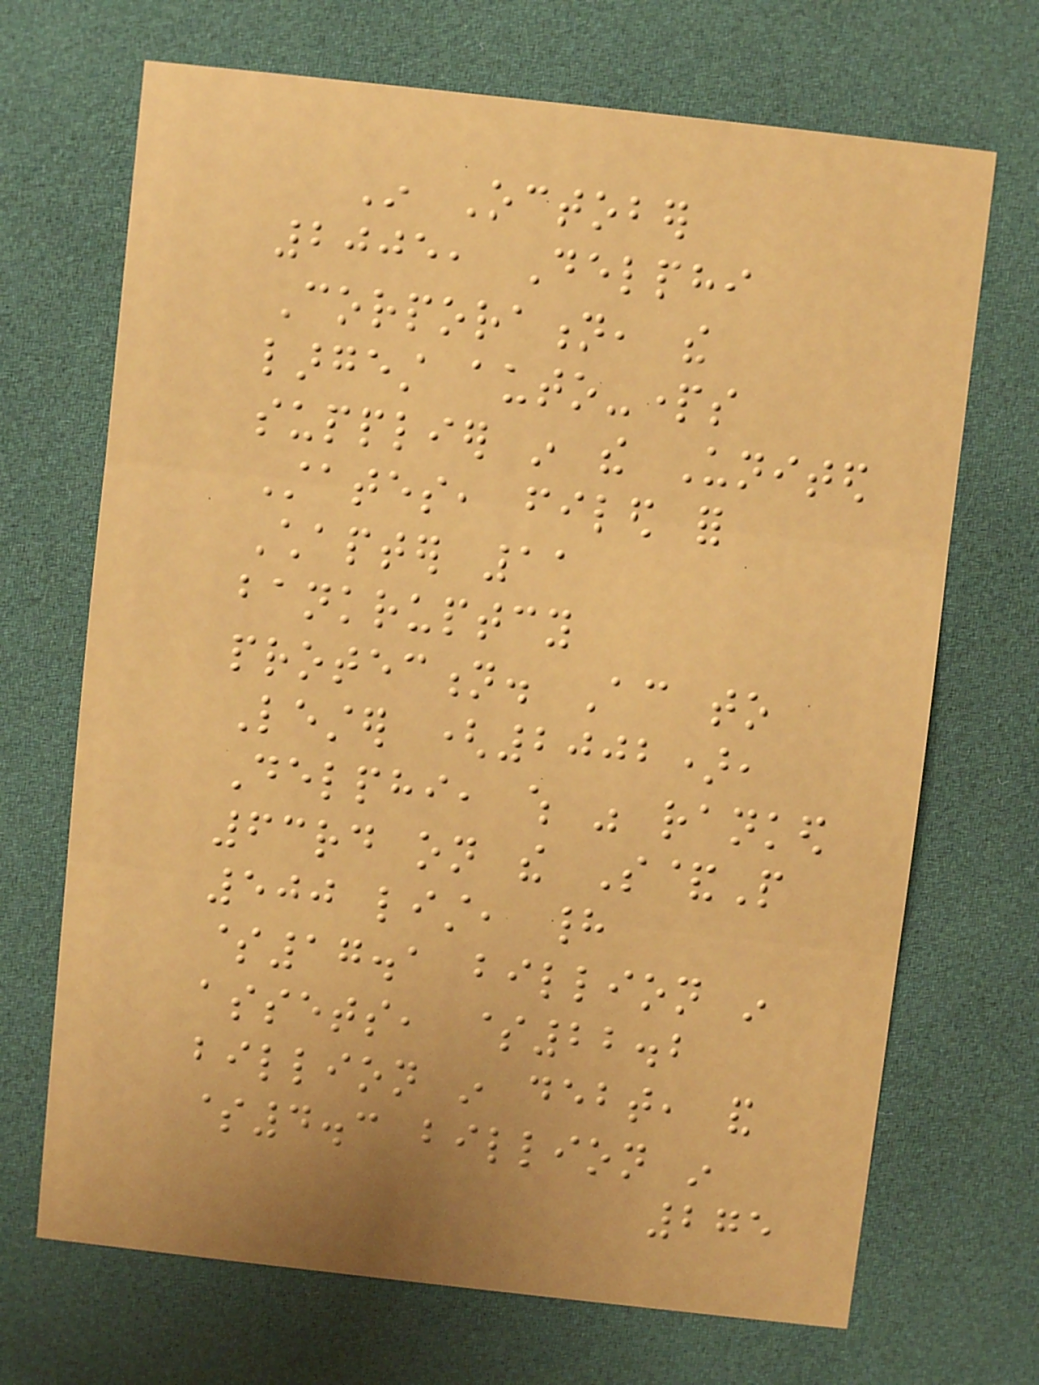In October
2005, Delphi
Corporation, the
largest auto-parts
supplier in the United
States, filed for
Chapter 11
bankruptcy
protection. According to
Lester (2002),
Delphi, which was ranked
63rd on the S&P
500 list, had
$17.1 billion in
assets, $22.2
billion in debt, and
$4.3 billion in
275
